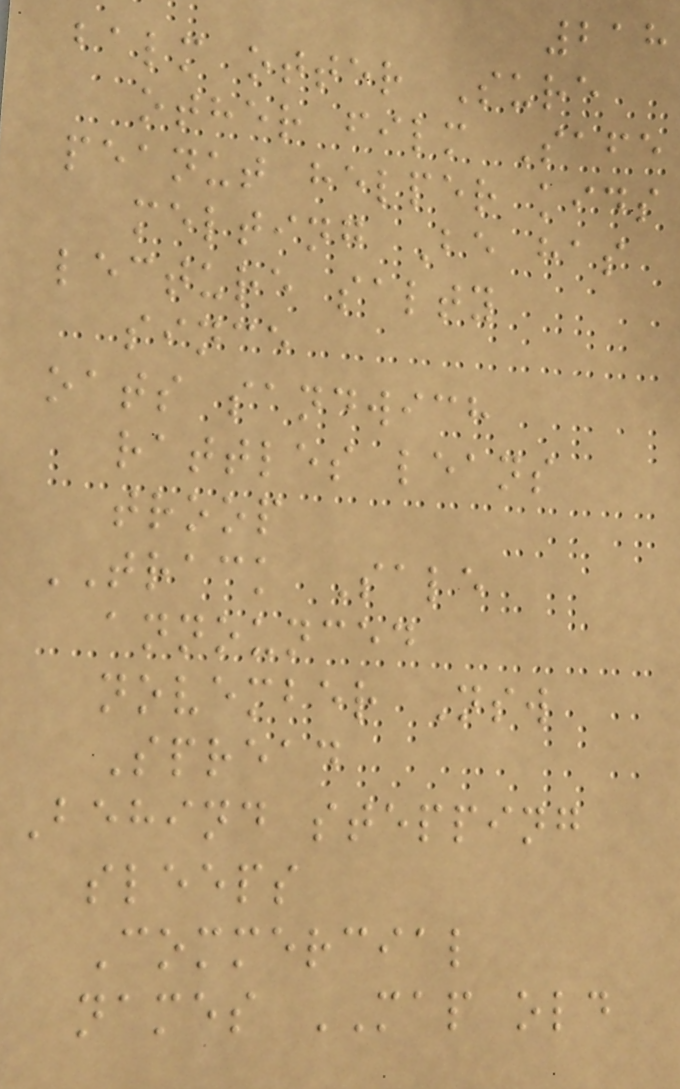218
balm otter Sure
other film Safe
peanut helper kids
melting Be has
lecture salty
since
oats sandwich
rattles leans
troop
TRACK Sale
announced
november Nsw
Spread
Behind stepping
sleeps
Commercial
names MAP old
